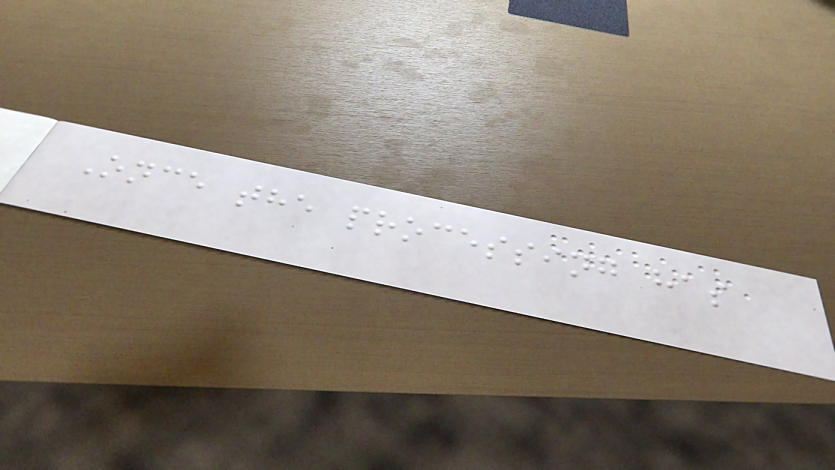Once the processing has
